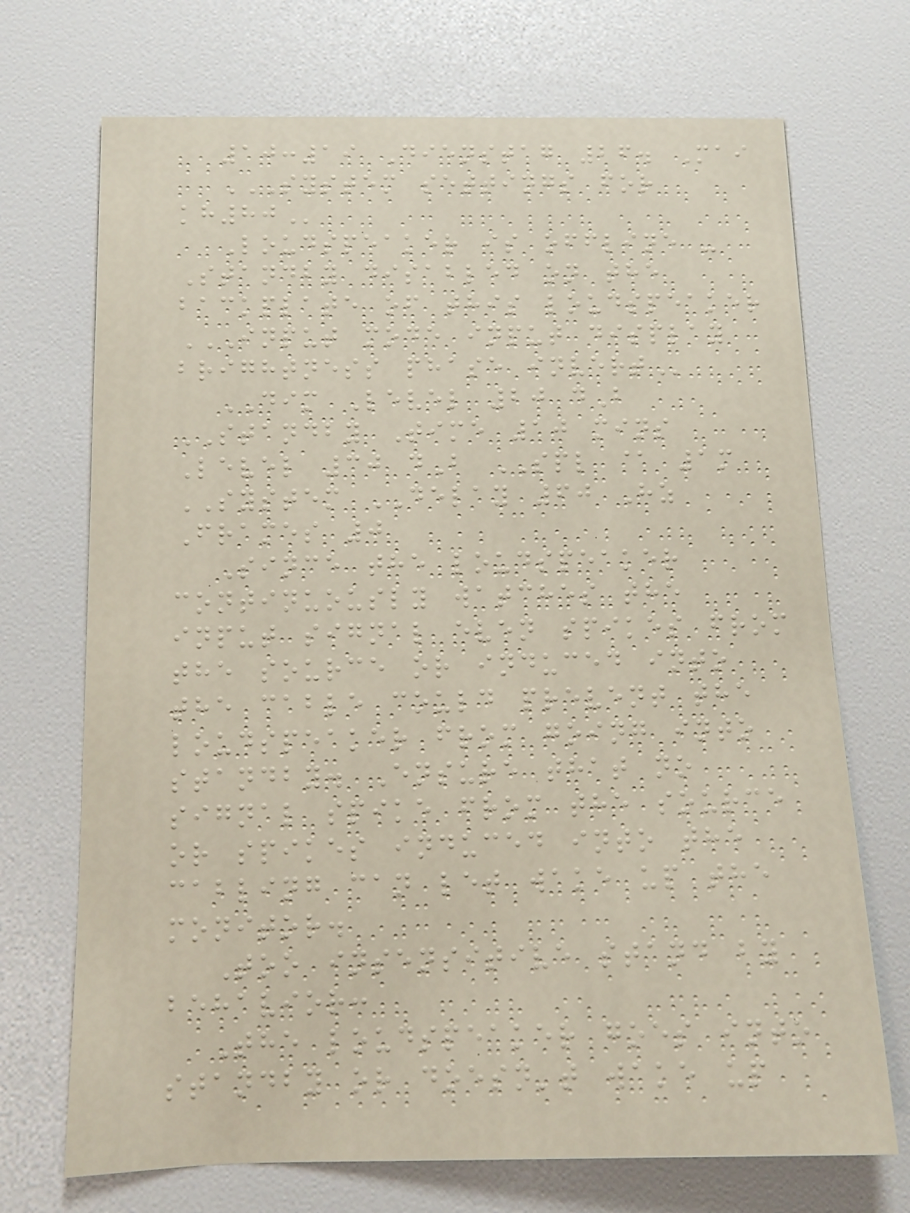10:19 Dienstag 26. Mai
SYSTEM SETTINGS FOR
KH80
Loudspeaker is offline -
Standby disabled on the
backplate of this loudspeaker
INPUT MODE INPUT DISPLAY
BRIGHTNESS PHASE INVERT
DIM Level 20 dB
STANDBY Time 10 mins
Level 30 dB SPL @ 1m
SYSTEM DELAY 60 Hz
Frames 0
Since the loudspeaker
continuously watches the
input signal even spikes from
the source or induced into
the cable could prevent the
loudspeaker from going into
standby. Ensure that no
signal spike from the source
or spikes induced into the
cabling can let wake up the
monitor.
Too insensitive stand by
behavior:
The loudspeaker goes into
standby or doesn't wake up
